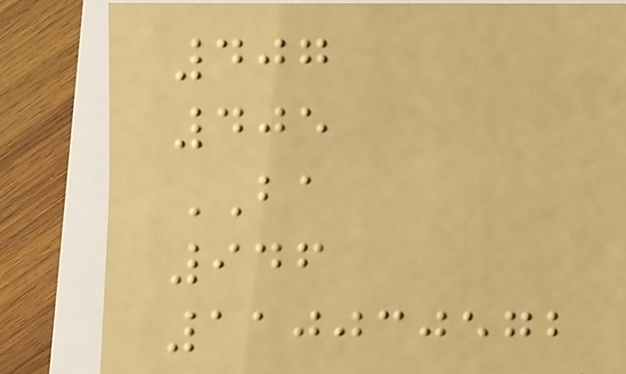407
405
BA
946
110030572
